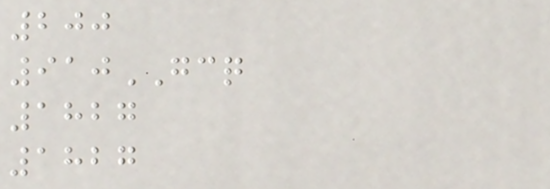200
910GCQ
1827
1827
